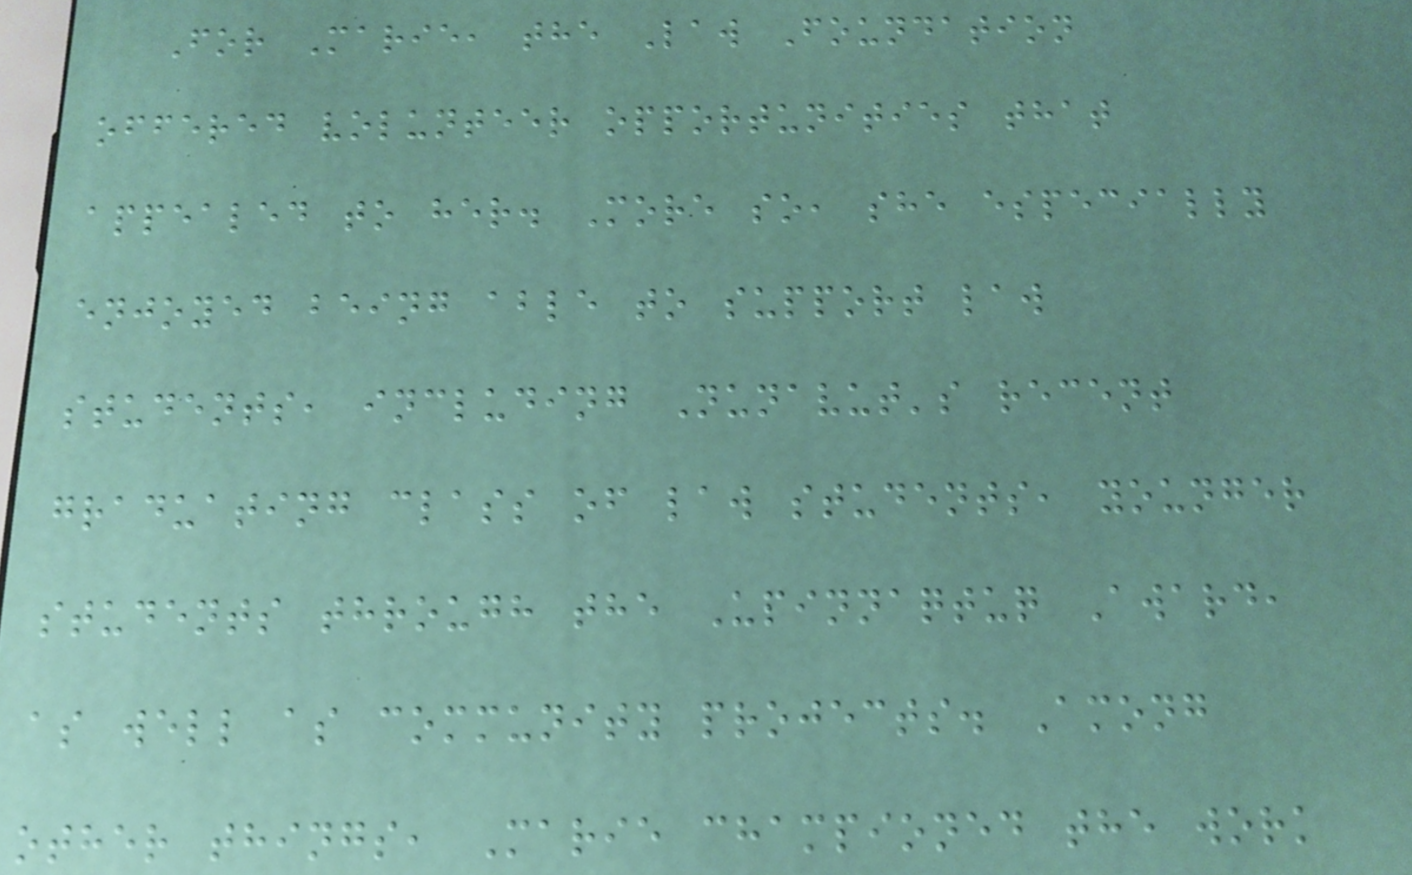For Marie, the Law Foundation
offered volunteer opportunities that
appealed to her. More so, she especially
enjoyed being able to support law
students, including Nunavut's recent
graduating class of law students, younger
students through the Upinnaqtuq Award,
as well as community projects. Among
other things, Marie championed the work
